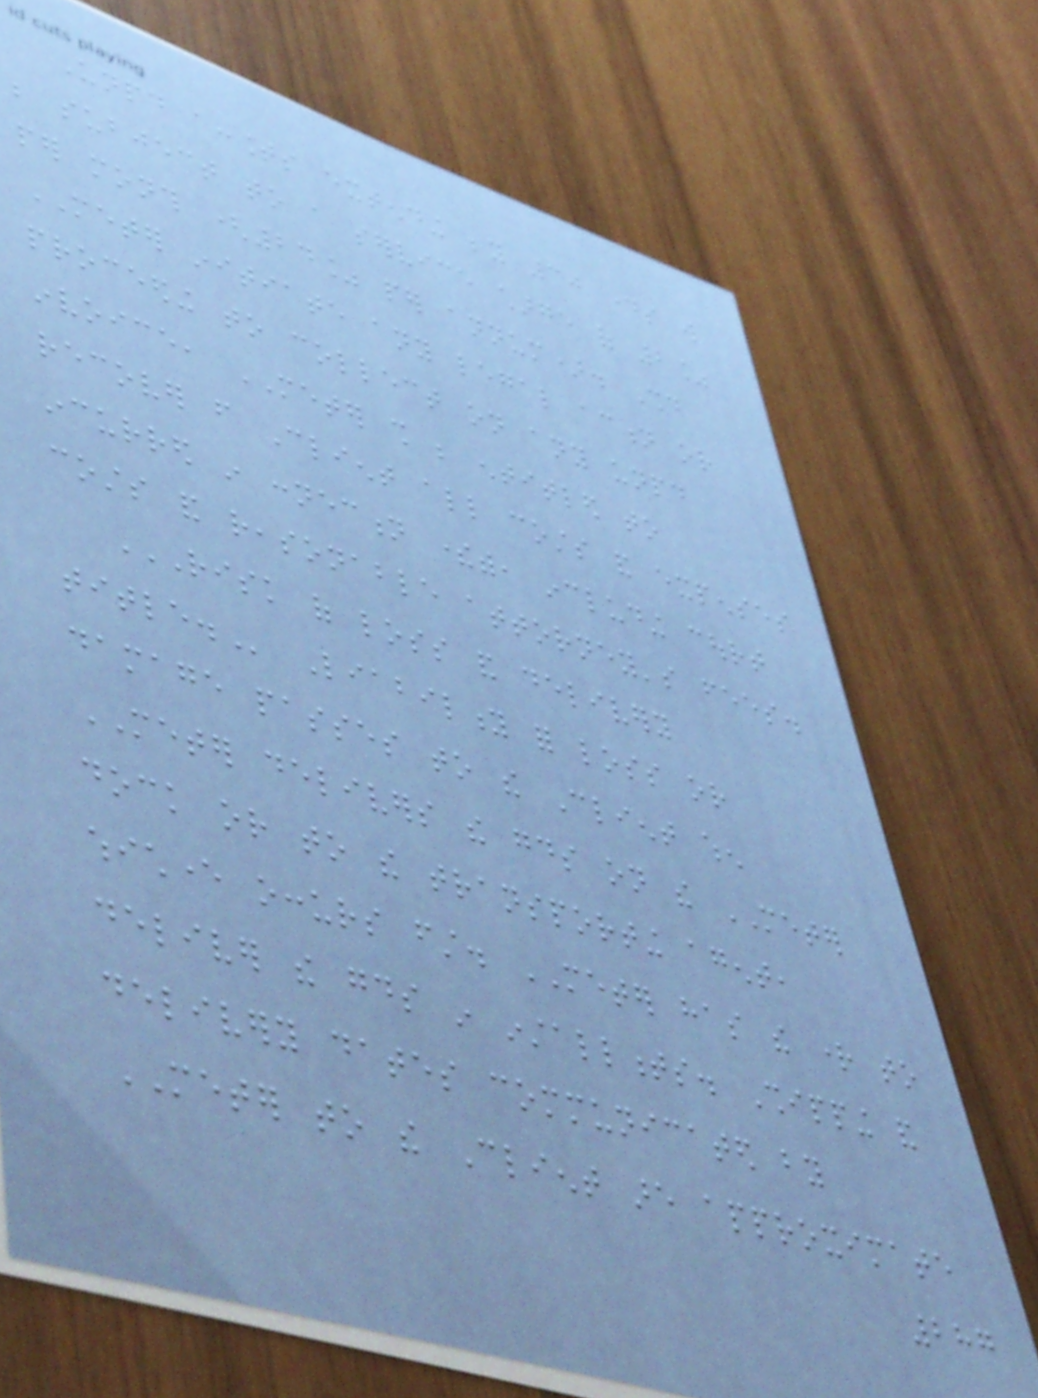Unpaid accounts extending beyond 30 days will
be subject to a service charge of 2%
per month (24% per annum). Should
METER initiate any legal action or
proceeding to collect on any unpaid
invoice, METER shall be entitled to
recover from Client all costs and expenses
incurred in connection therewith, including court
costs and reasonable attorney's fees.
RISK OF LOSS AND DELIVERY
TITLE. Liability for loss or
damage passes to the Client when
METER delivers the goods on the METER
dock or to the transporting agent,
whichever occurs first. METER has the right to
deliver the goods in installments. Shipping and
delivery dates communicated by
METER to the Client are approximate
287
